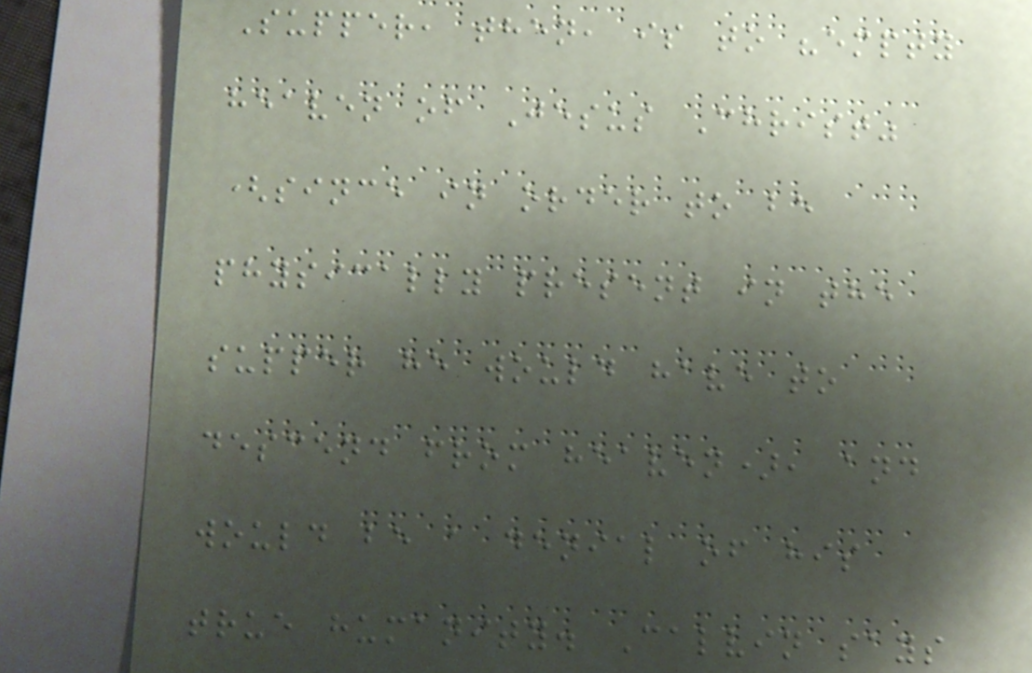Supper, then, is to "empty
heaven of Jesus Christ"
(since in order to be
physically present in the
supper he would have to
descend from heaven), and
would be a denial of his
true humanity. Calvin says
